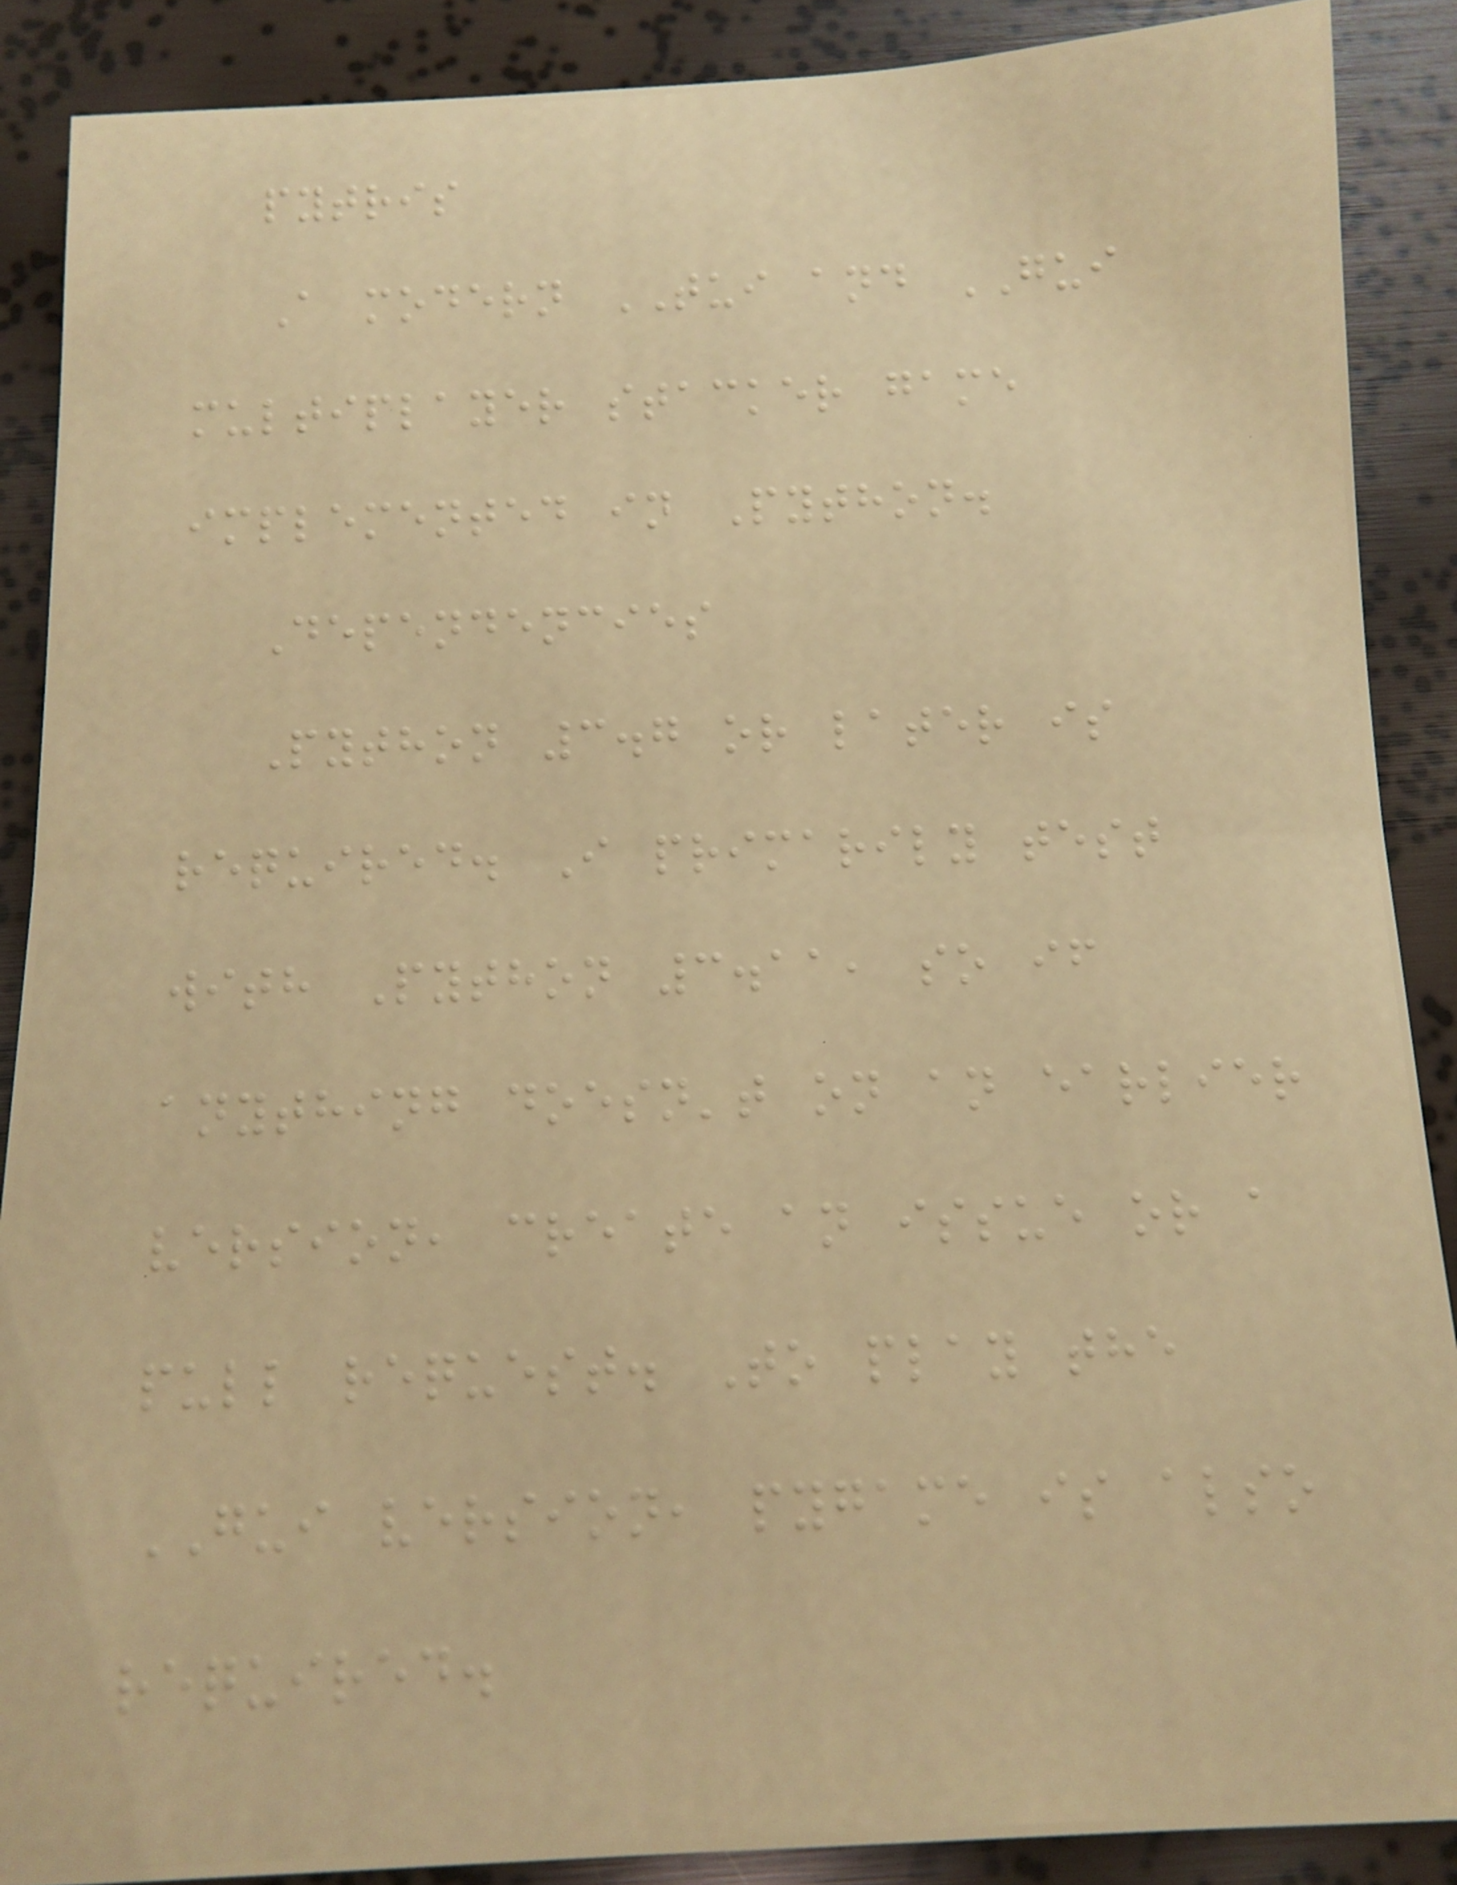pytris
A modern TUI and GUI
multiplayer stacker game
implemented in Python.
Dependencies
Python 3.7 or later is
required. I primarily test
with Python 3.11, so if
anything doesn't on an earlier
version, create an issue or a
pull request. To play the
GUI version, pygame is also
required.
